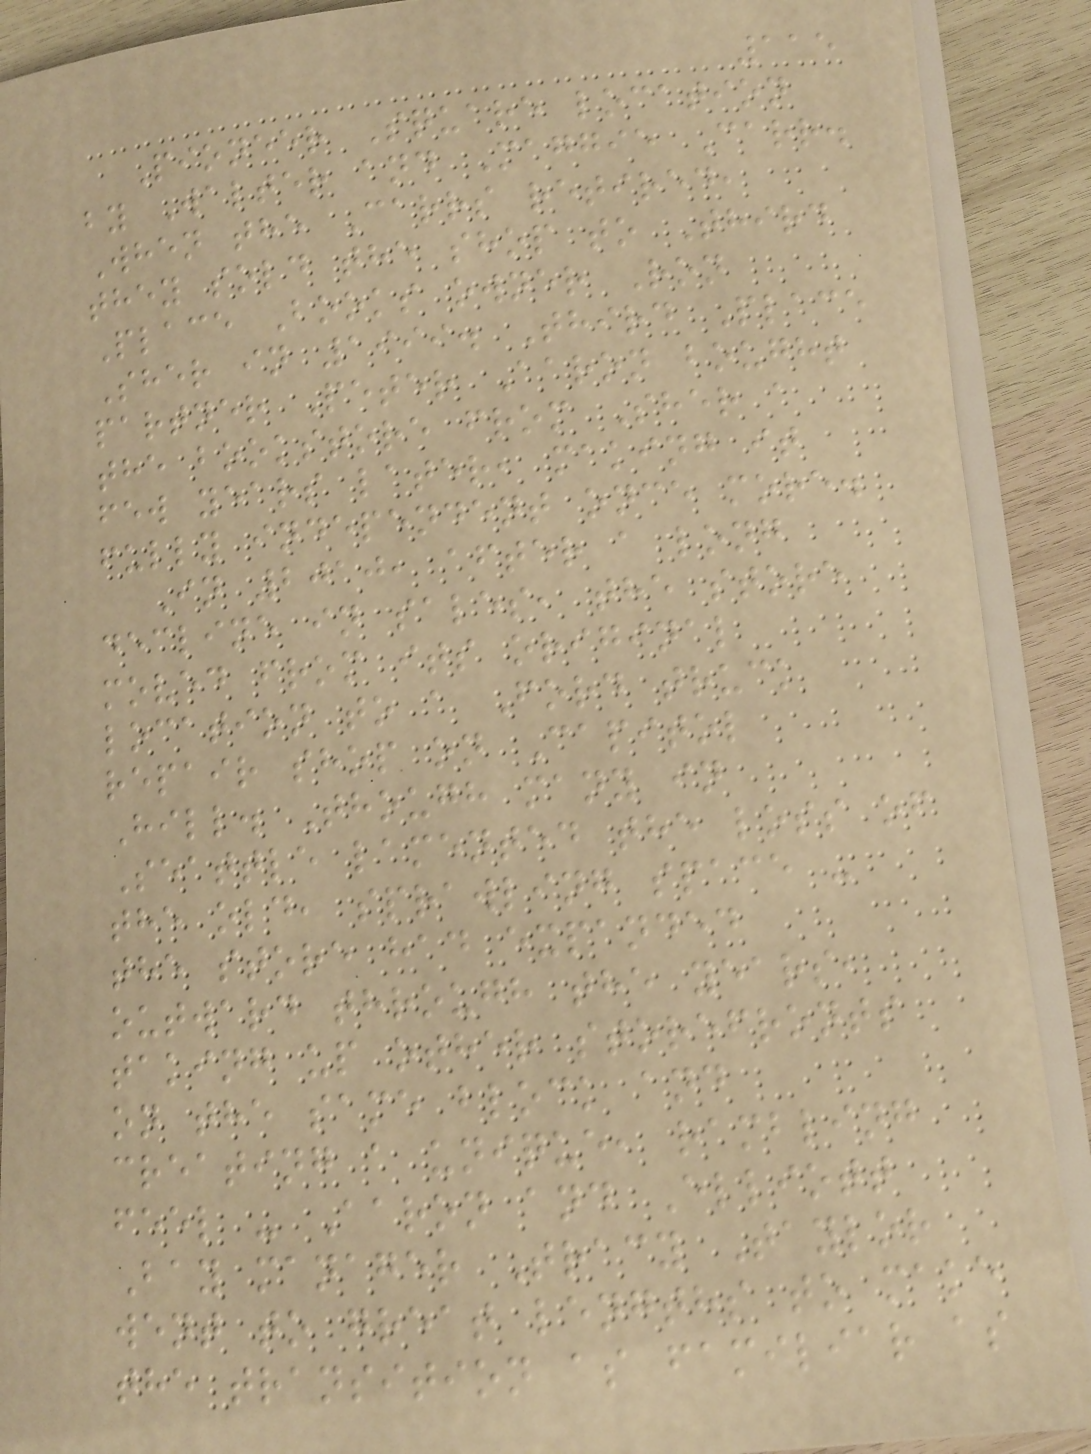115
Pioneer Square location
by Walter and Maggie Carr.
When the Carrs retired,
they sold the shop to Third
Place Books owner Ron
Sher in 1999. Third Place
partner Peter Aaron bought
the bookstore from Sher a
few years later, making it
fully independent once more.
In 2010, after a long
decline in sales, the store
moved from its original
location to a Ford truck
repair shop on Capitol
Hill. Though many in
Seattle lamented the loss of
the old, sprawling space -
the store had expanded
outward through the years,
taking up other storefronts
on the same block and
creating a unique, rambling
feel - Aaron and Elliott
Bay manager Tracy Taylor
went to great lengths to make
the transition as familiar as
